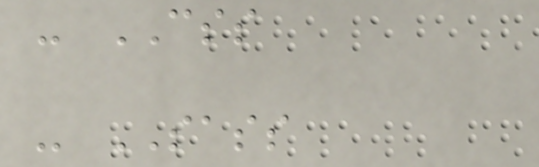- CSS
- SASS
